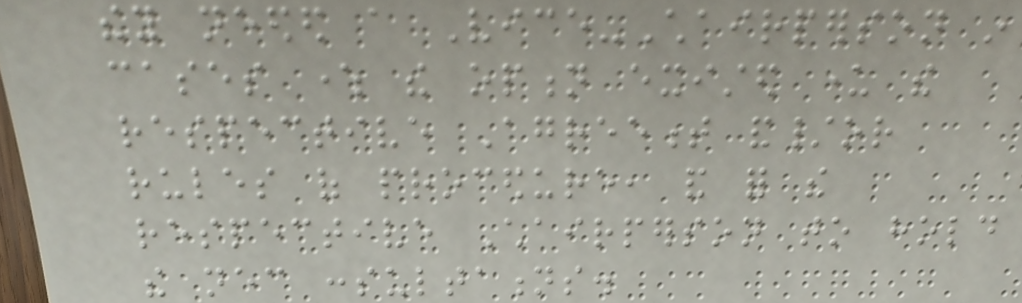they needed a Vice-Chairperson in
cases where the option existed under the
respective Agreement and/or
rules of procedure, and for the
respective Chairperson to hold
the necessary consultations.
